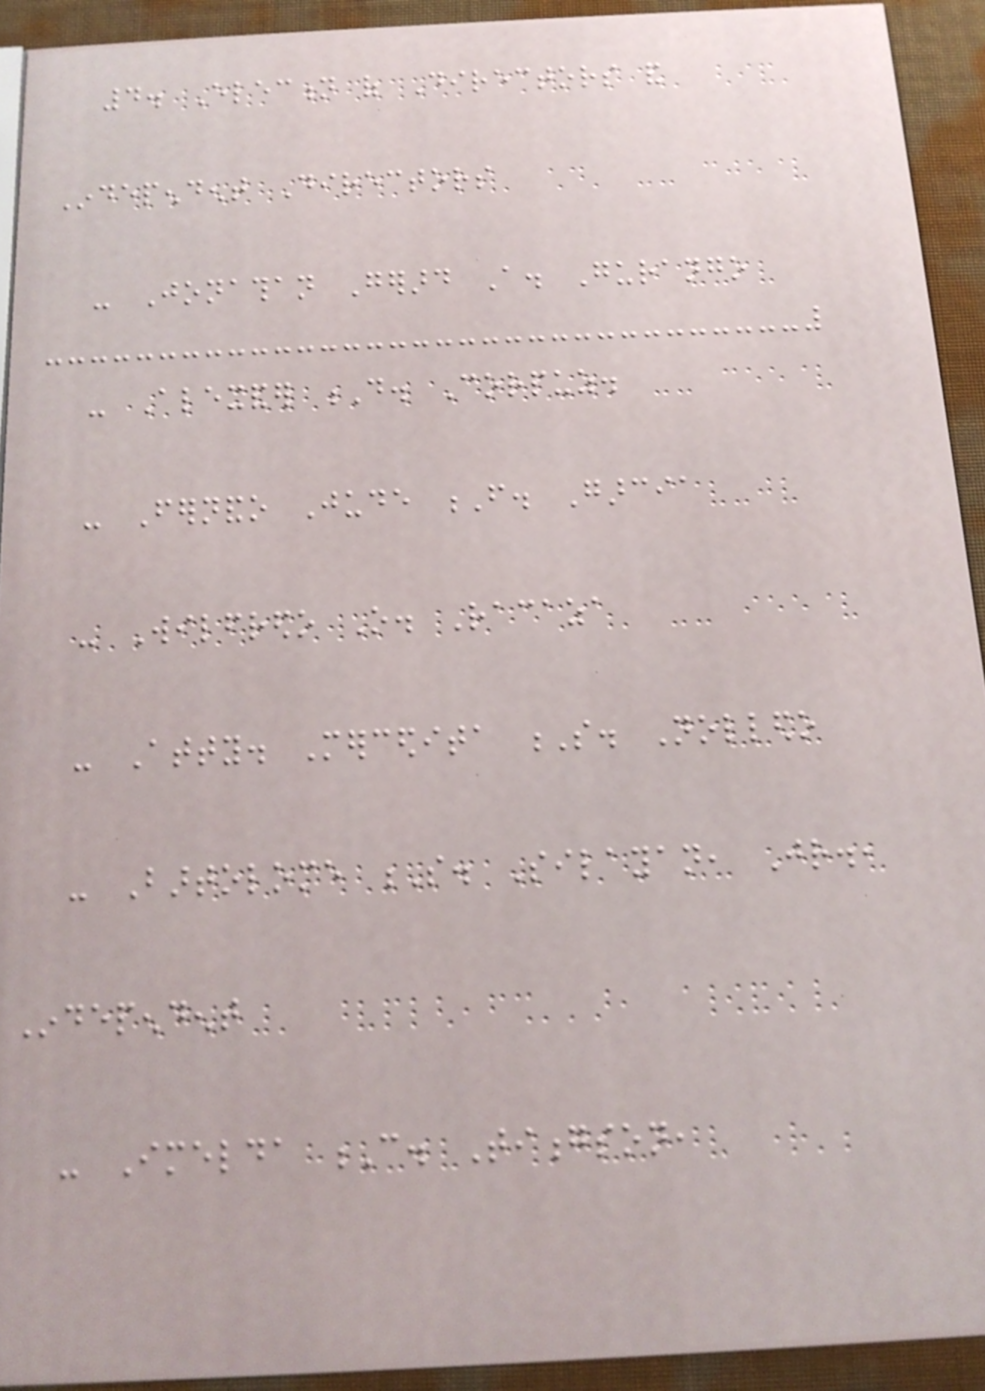4. Election of Directors and
Independent Directors
- Jonathan Gerard A. Gurango
- Alexander D. Corpuz.
- Fernando Jude F. Garcia
- Wilfredo O. Racaza
- Atty. Mercedita S. Nolledo
- Bartolome S. Silayan, Jr.,
Independent
- Imelda C. Tiongson,
